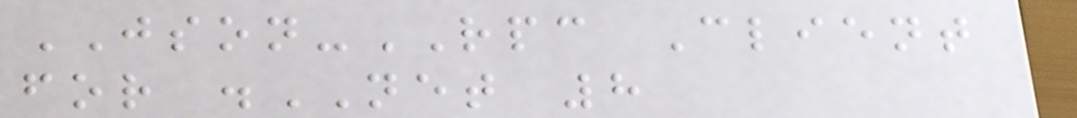JSON-RPC Client
for .NET 8
